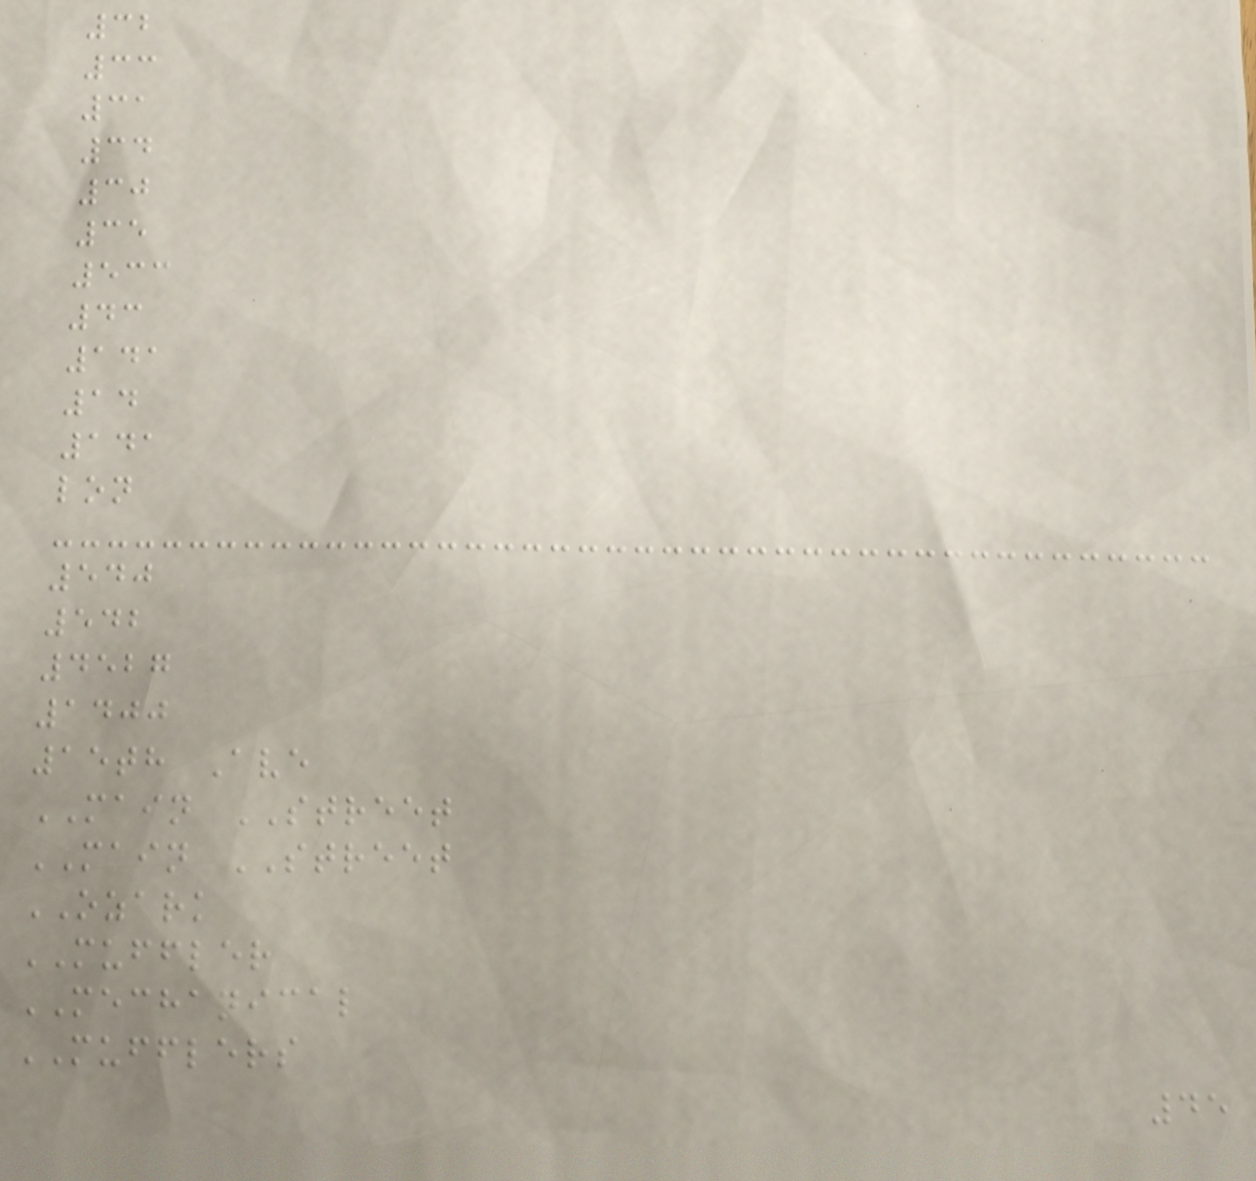32
33
31
34
30
35
533
43
141
14
141
lon
540
542
4527
1400
15th Ave
MAIN STREET
MAIN STREET
OZARK
MUFFLER
MECHANICAL
MUFFLERS
45
